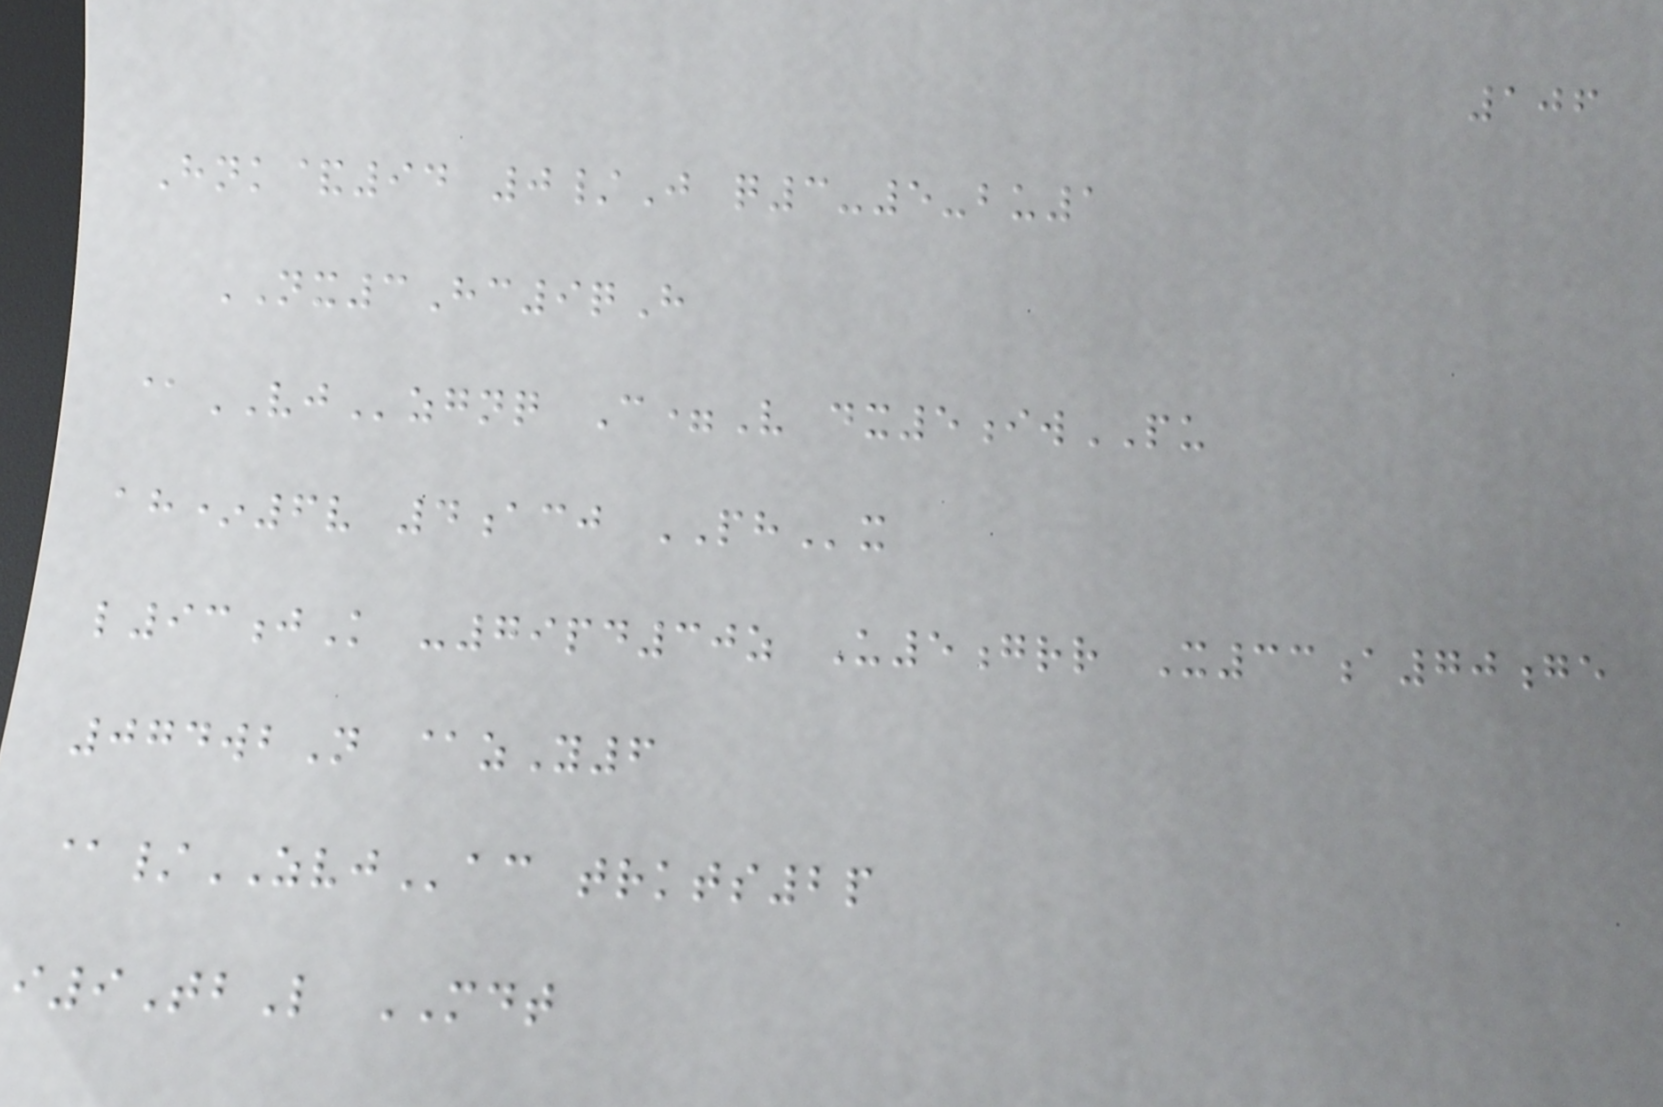106
Hnk&94 0/J q3-5-bu1
NX3Hc9qH
@VJzgnq C=V dx5iwPU
ah*6v 4acj PHx
l93jK -79pd30z U5grr X33a70ge
074wbN @zY6
@/ZVJac trkts2p
i9TbL MDT
